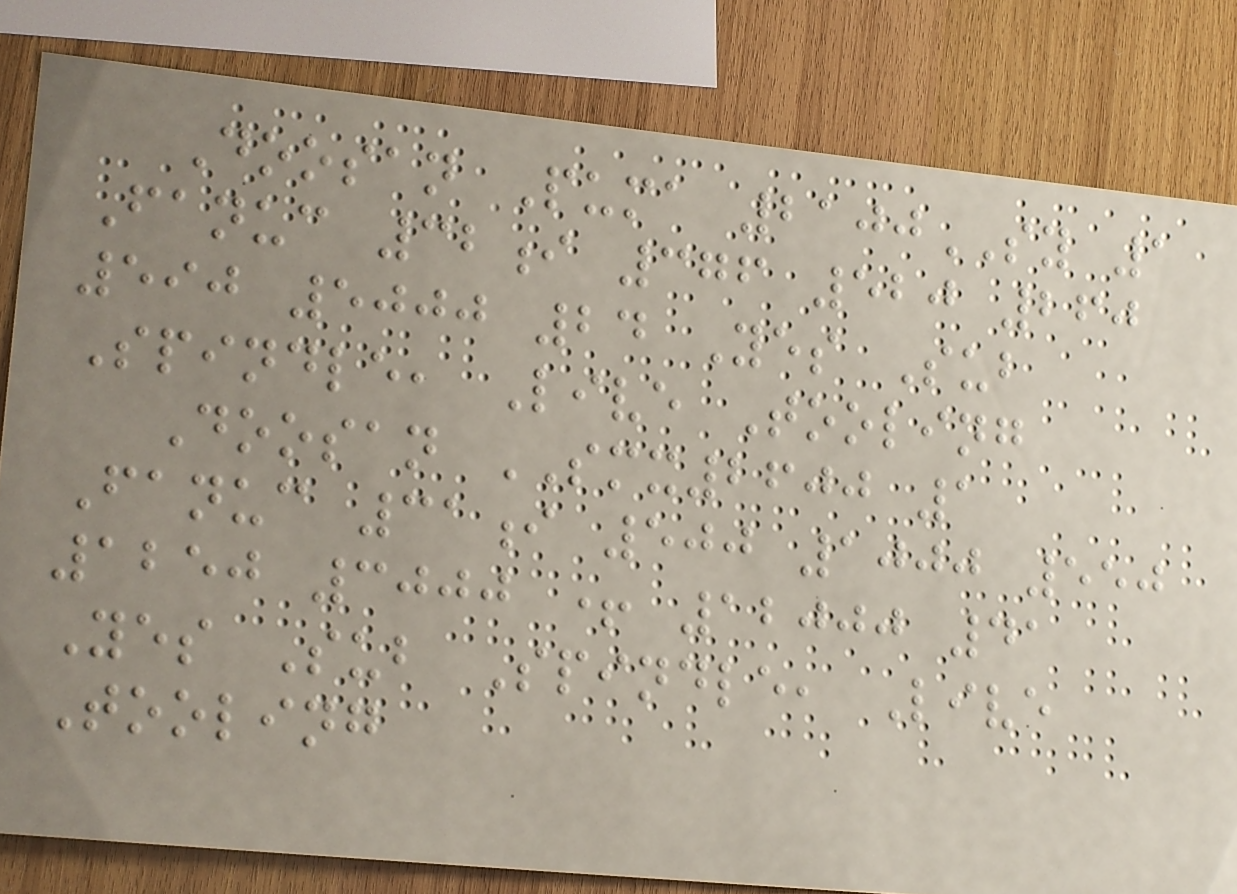Doosan Puma 2100SY 1
Fanuc 32i 376 520 260
590 5000 24 Yes Sub
Spindle, Live Tooling
Doosan SMX2600 1
Fanuc 31i 500 1000 550
1250 3000 + 12000 41
Yes Sub Spindle, Live
Tooling
